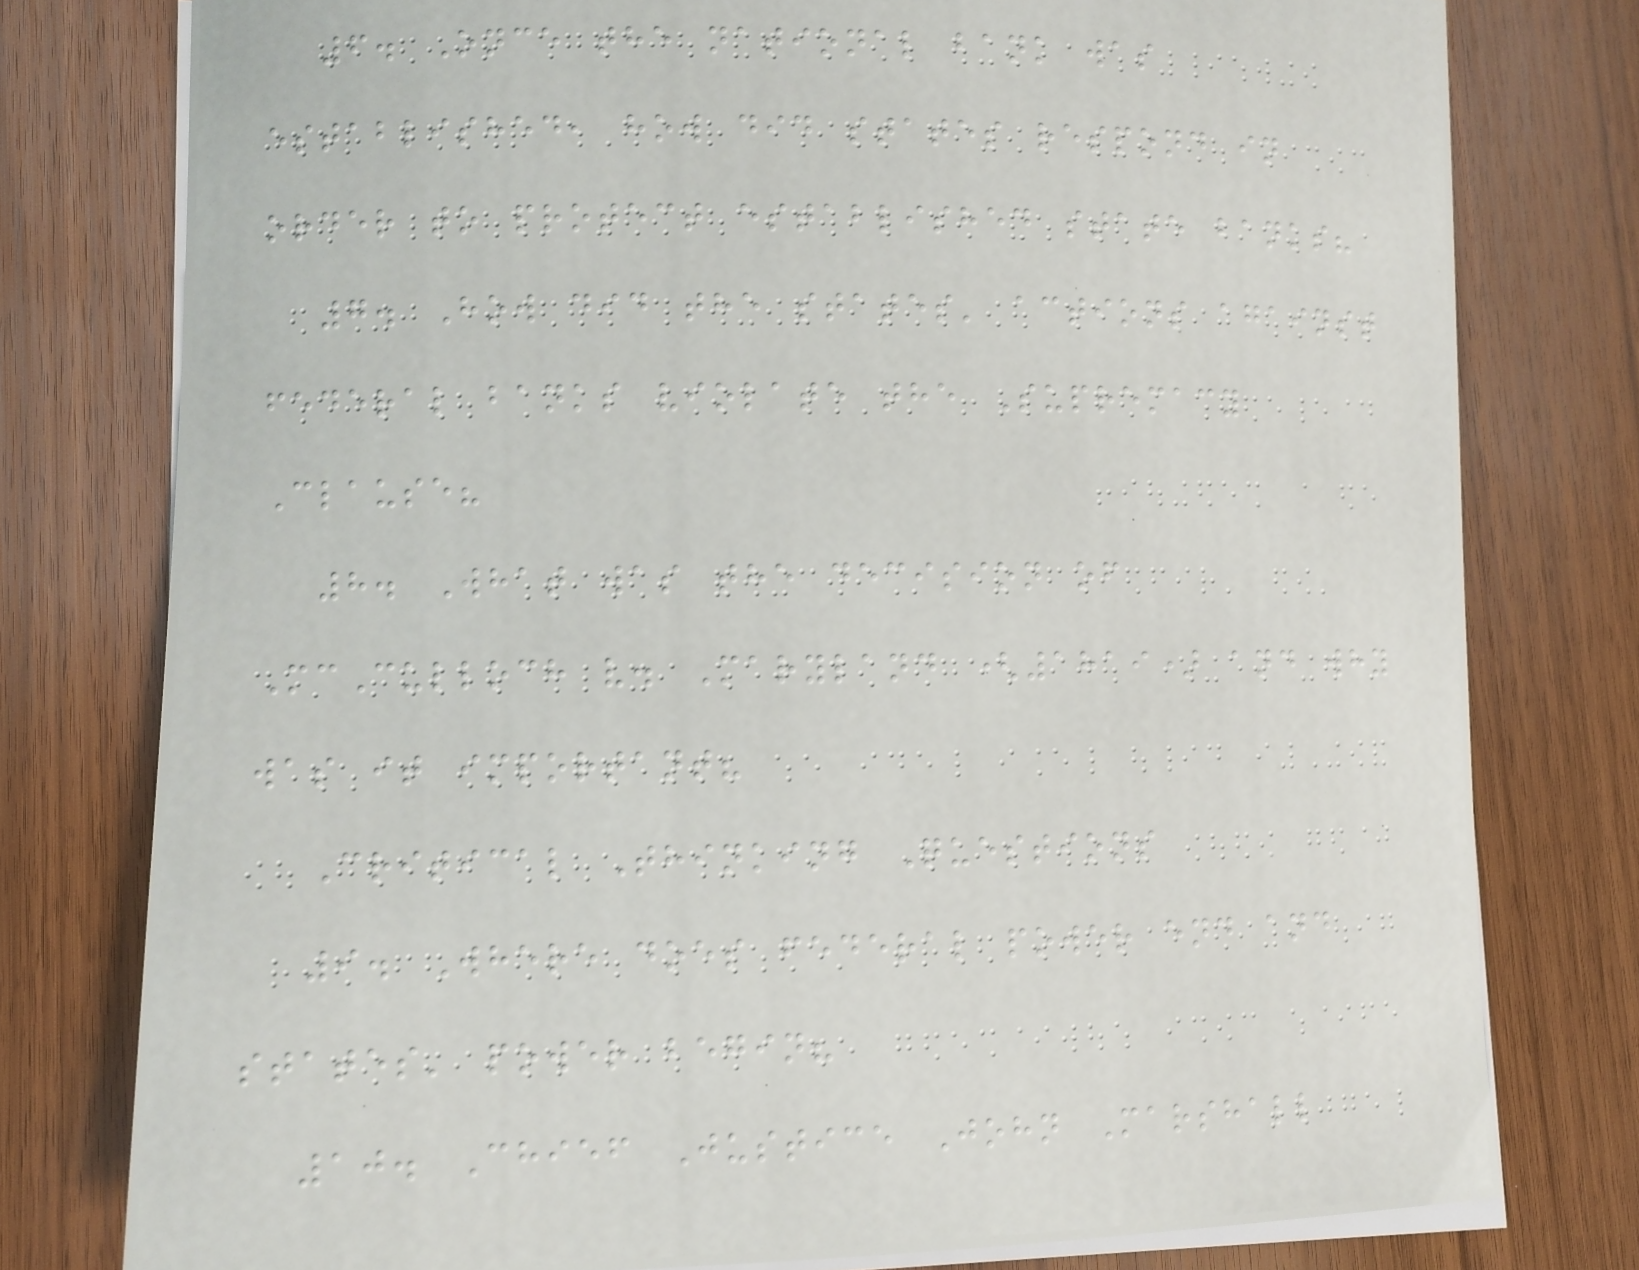6. Once the national bank was
established, how did states respond in
order to protect established state banks?
7. How did the states' actions against
federal banks violate the Supremacy
Clause?
8. What was the decision of
McCulloch v. Maryland (1819) and why
was it important?
Critical Thinking Questions
9. Where does federal power end and
states' power begin?
10. Chief Justice John Marshall
